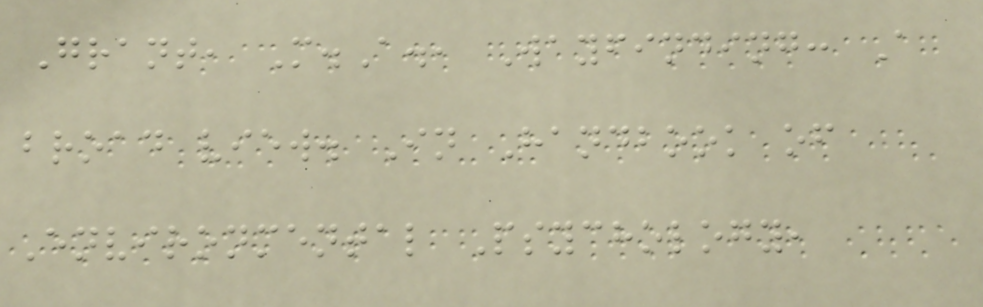Grant, M.A., Wayfinding: A
broad view. In Handbook of
Environmental Psychology,
